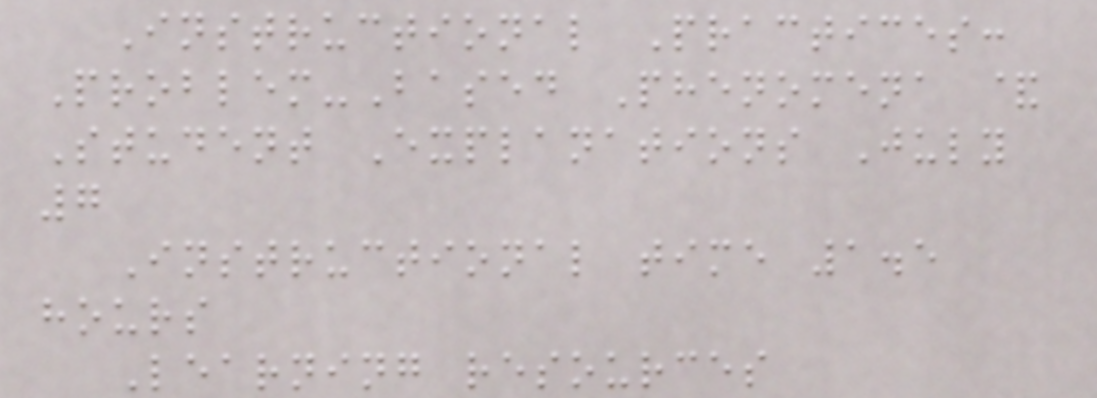Instructional Practices:
Problem-Based Phenomena &
Student Explanations July
7
Instructional time 1.5
hours
Learning resources
